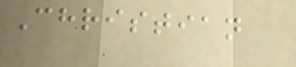Christian
